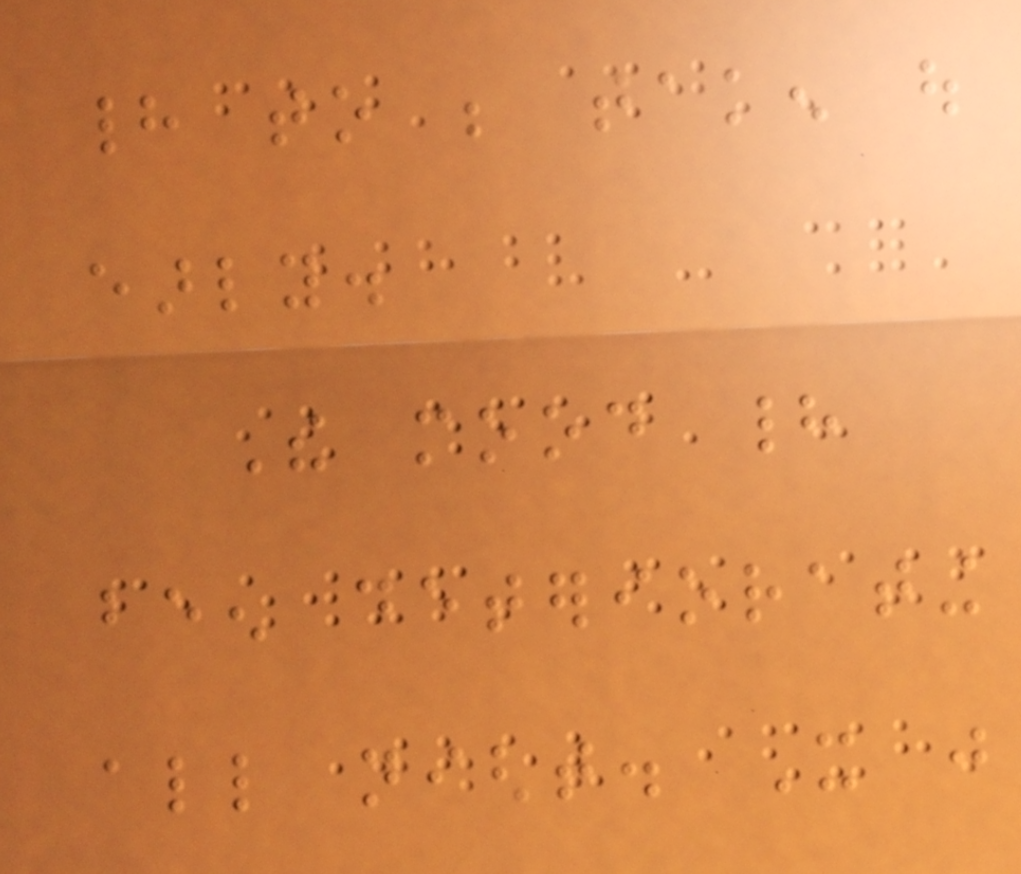had to be taken out
early.
The mood had
been deteriorating
all night. It just
